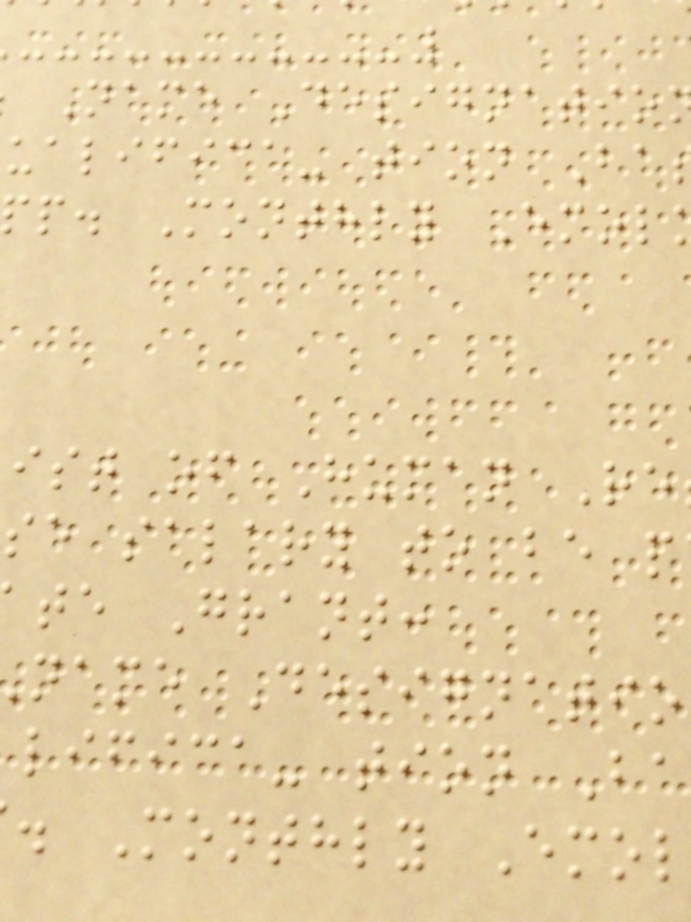Name Designatio
ualifica- tion Ba
pp. Monthly Emol
ist of Human Re
se salary to be p
te Grant:
name Designatio
lifica- tion Ba
. Monthly Emol
